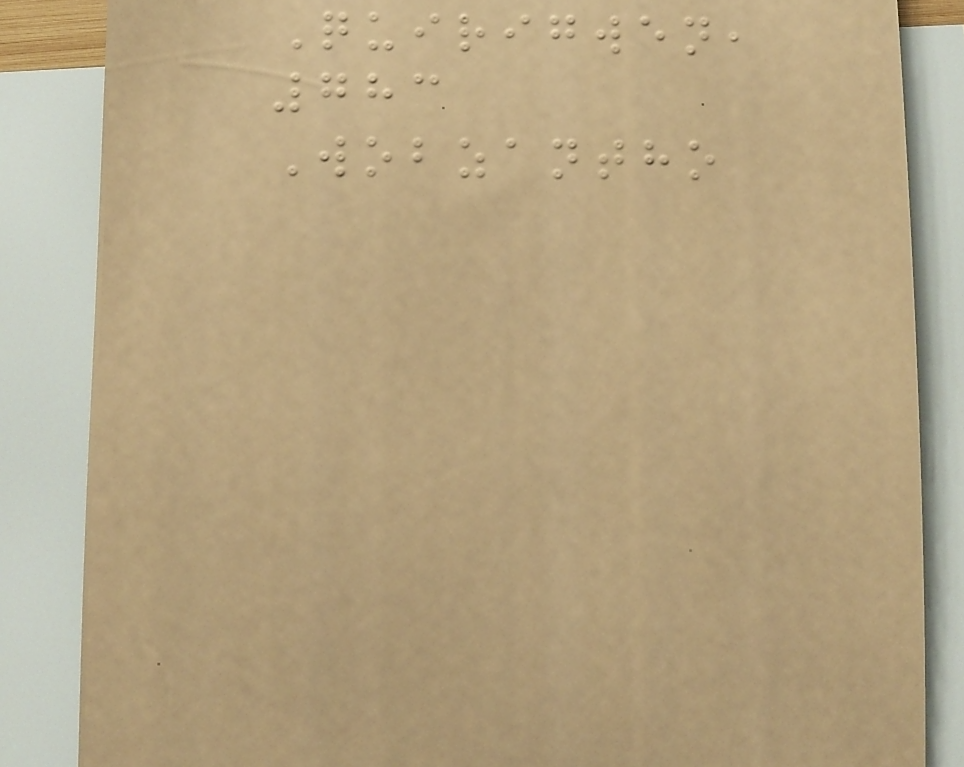Quirigwen,
783
Wobzantho
